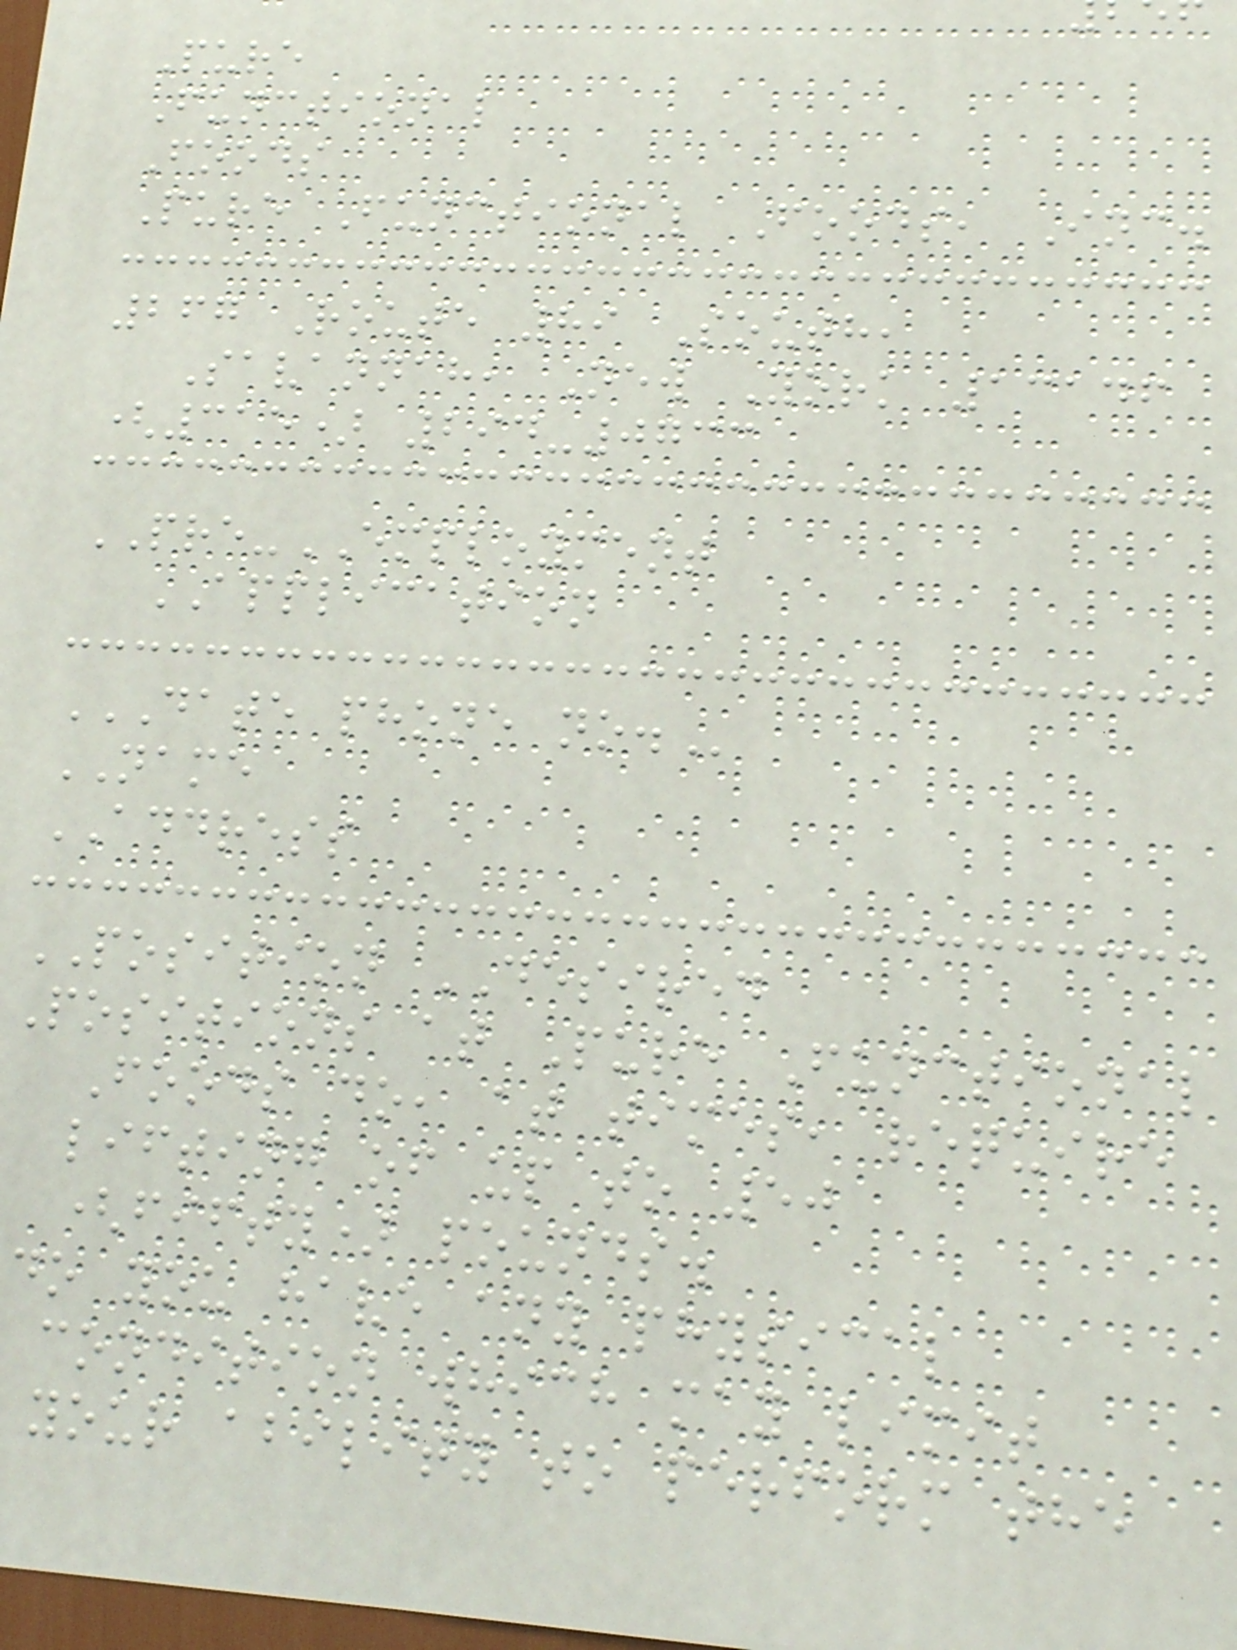Pure
Functional
Foods
Pure Functional Foods, Inc.
267 Route 89 South,
Savannah, New York 13146
(315) 294-0733
PRE-EMPLOYMENT
APPLICATION
DATE PHONE NO.
NAME
ADDRESS
POSITION DESIRED
Positions at Pure Functional
Foods do, at times, require
lifting of up to 50
(fifty) pounds.
do you have any physical
condition which may limit
your ability to perform the
